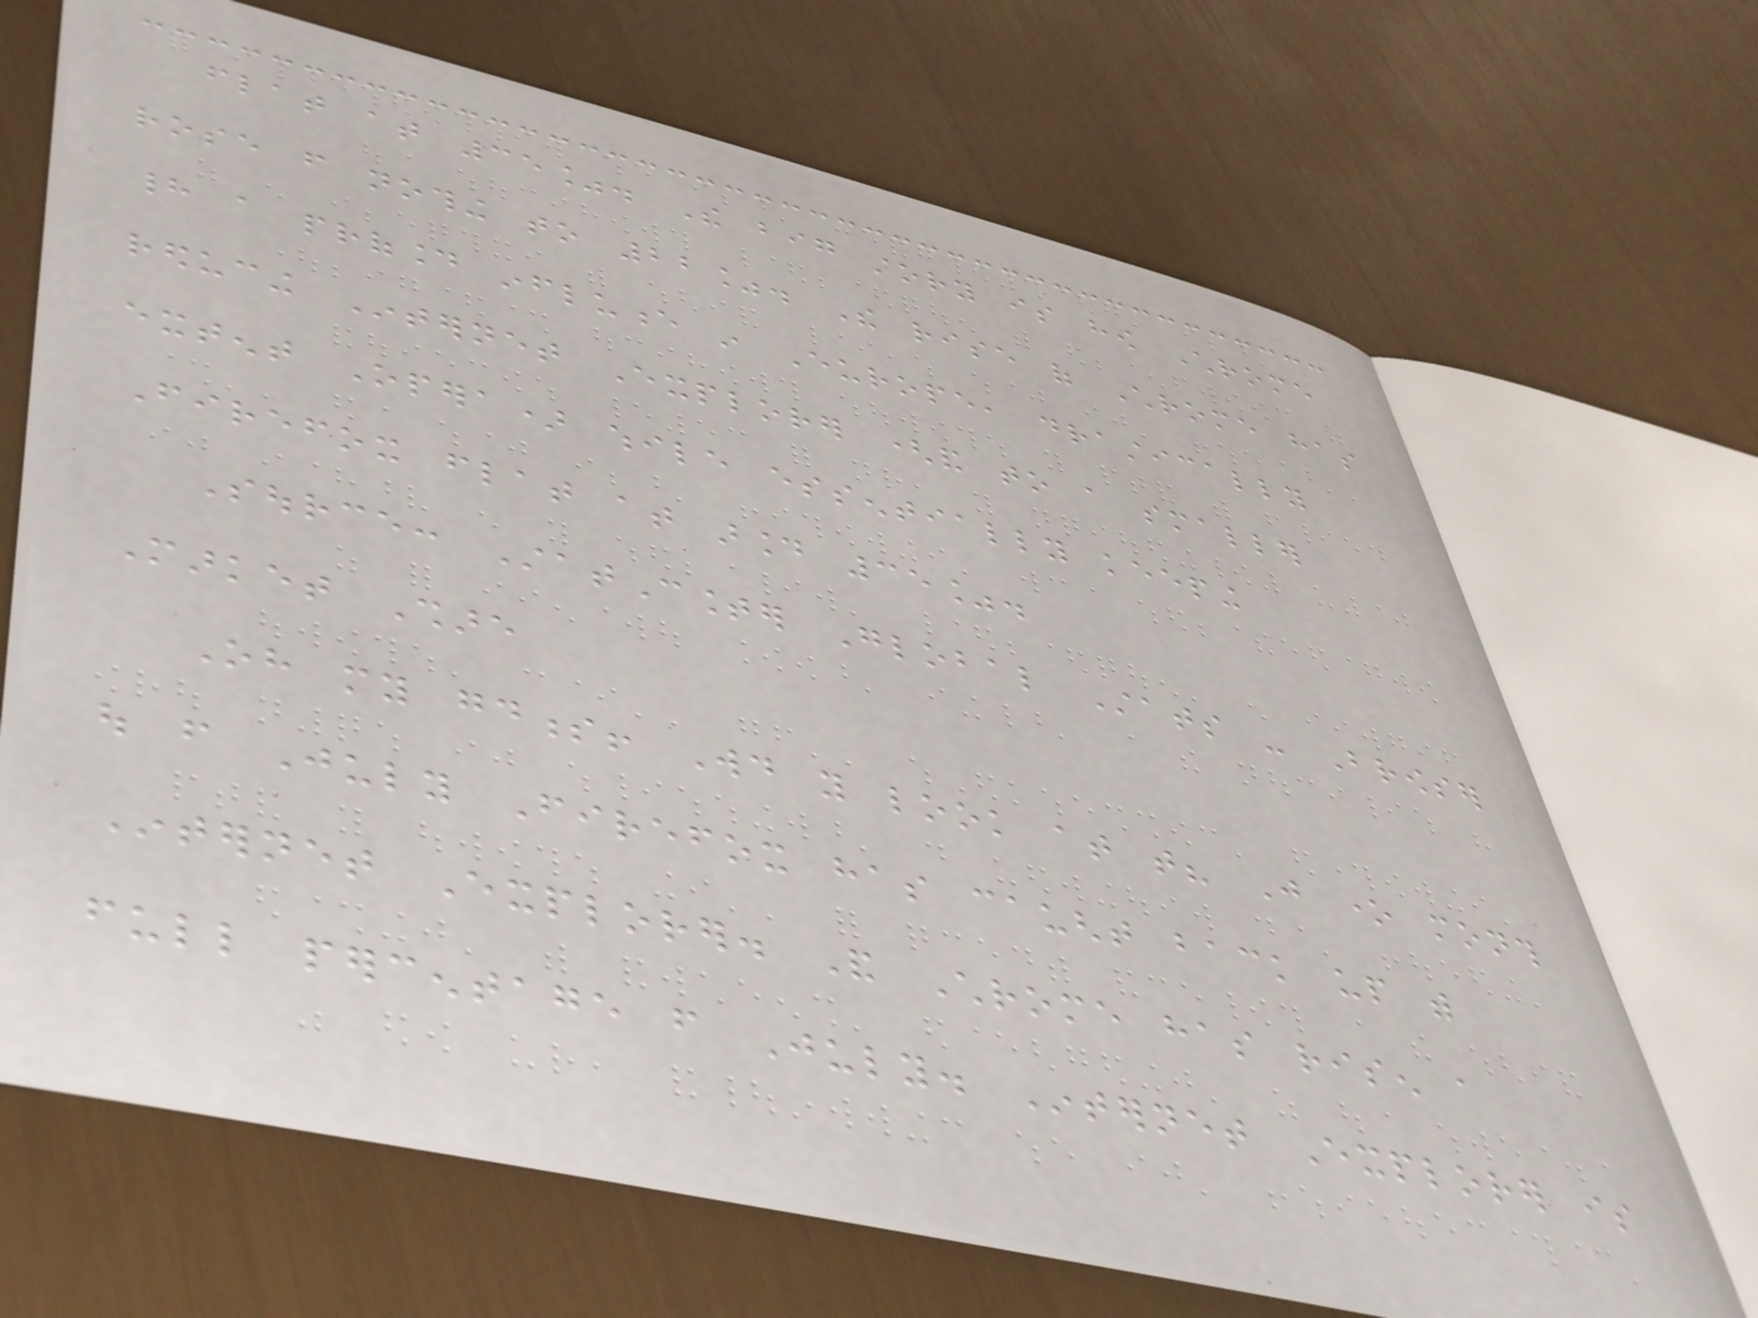flat at 35%. The big story is how Chrome
rose from nothing to 22%. The rise of Chrome has
had a profound influence in Europe, drastically
reducing Internet Explorer (and to a smaller
extent Opera) while essentially keeping
Firefox flat at around 35%.
Source: StatCounter Global Stats - Browser
Market Share
Oh my goodness! Would you look at that? Just one month
out from July Firefox has caught back up with
Internet Explorer. And Chrome has risen a
full percentage from July. Internet Explorer is
